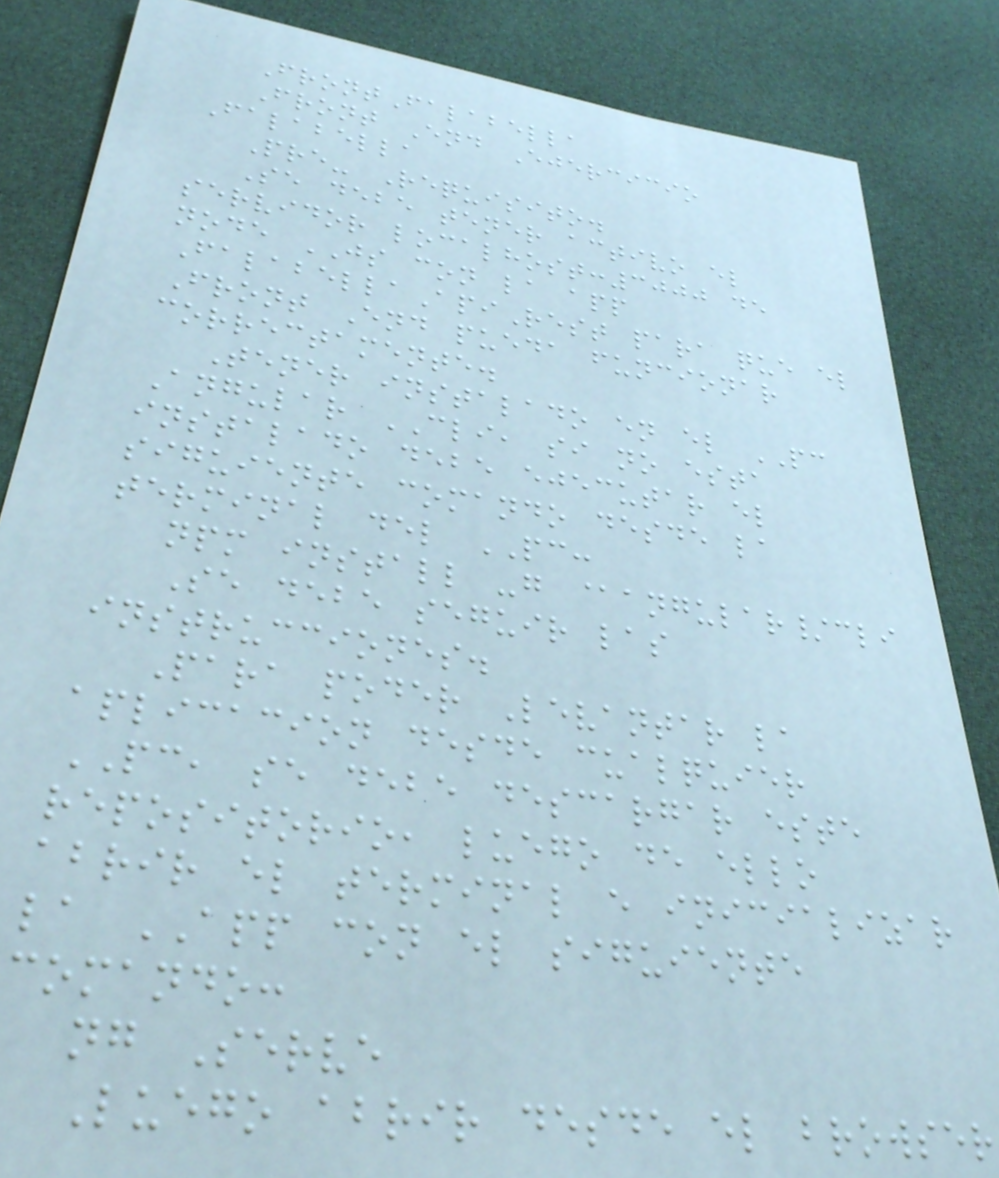FrontFalabella
Front End Ejercicio
Falabella
Pre- Requisito.
Se debe tener activo el
servidor localhost:3000 de
node JS con la app
FalabellaApiRest para que el
Front End pueda funcionar
correctamente.
Tener instalado en el PC
Angular CLI, si no esta
instalado debe ejecutar el
siguiente comando desde la
terminal del PC:
npm install -g @angular/cli
Se debe seguir las
instrucciones.
Para poder Levantar la
aplicacion desde cualquier
PC, se debe descargar este
repositorio, luego de ello
abrir el terminal e inicializar
la APP con el siguiente
comando:
ng Serve
Luego abrir desde el browser
